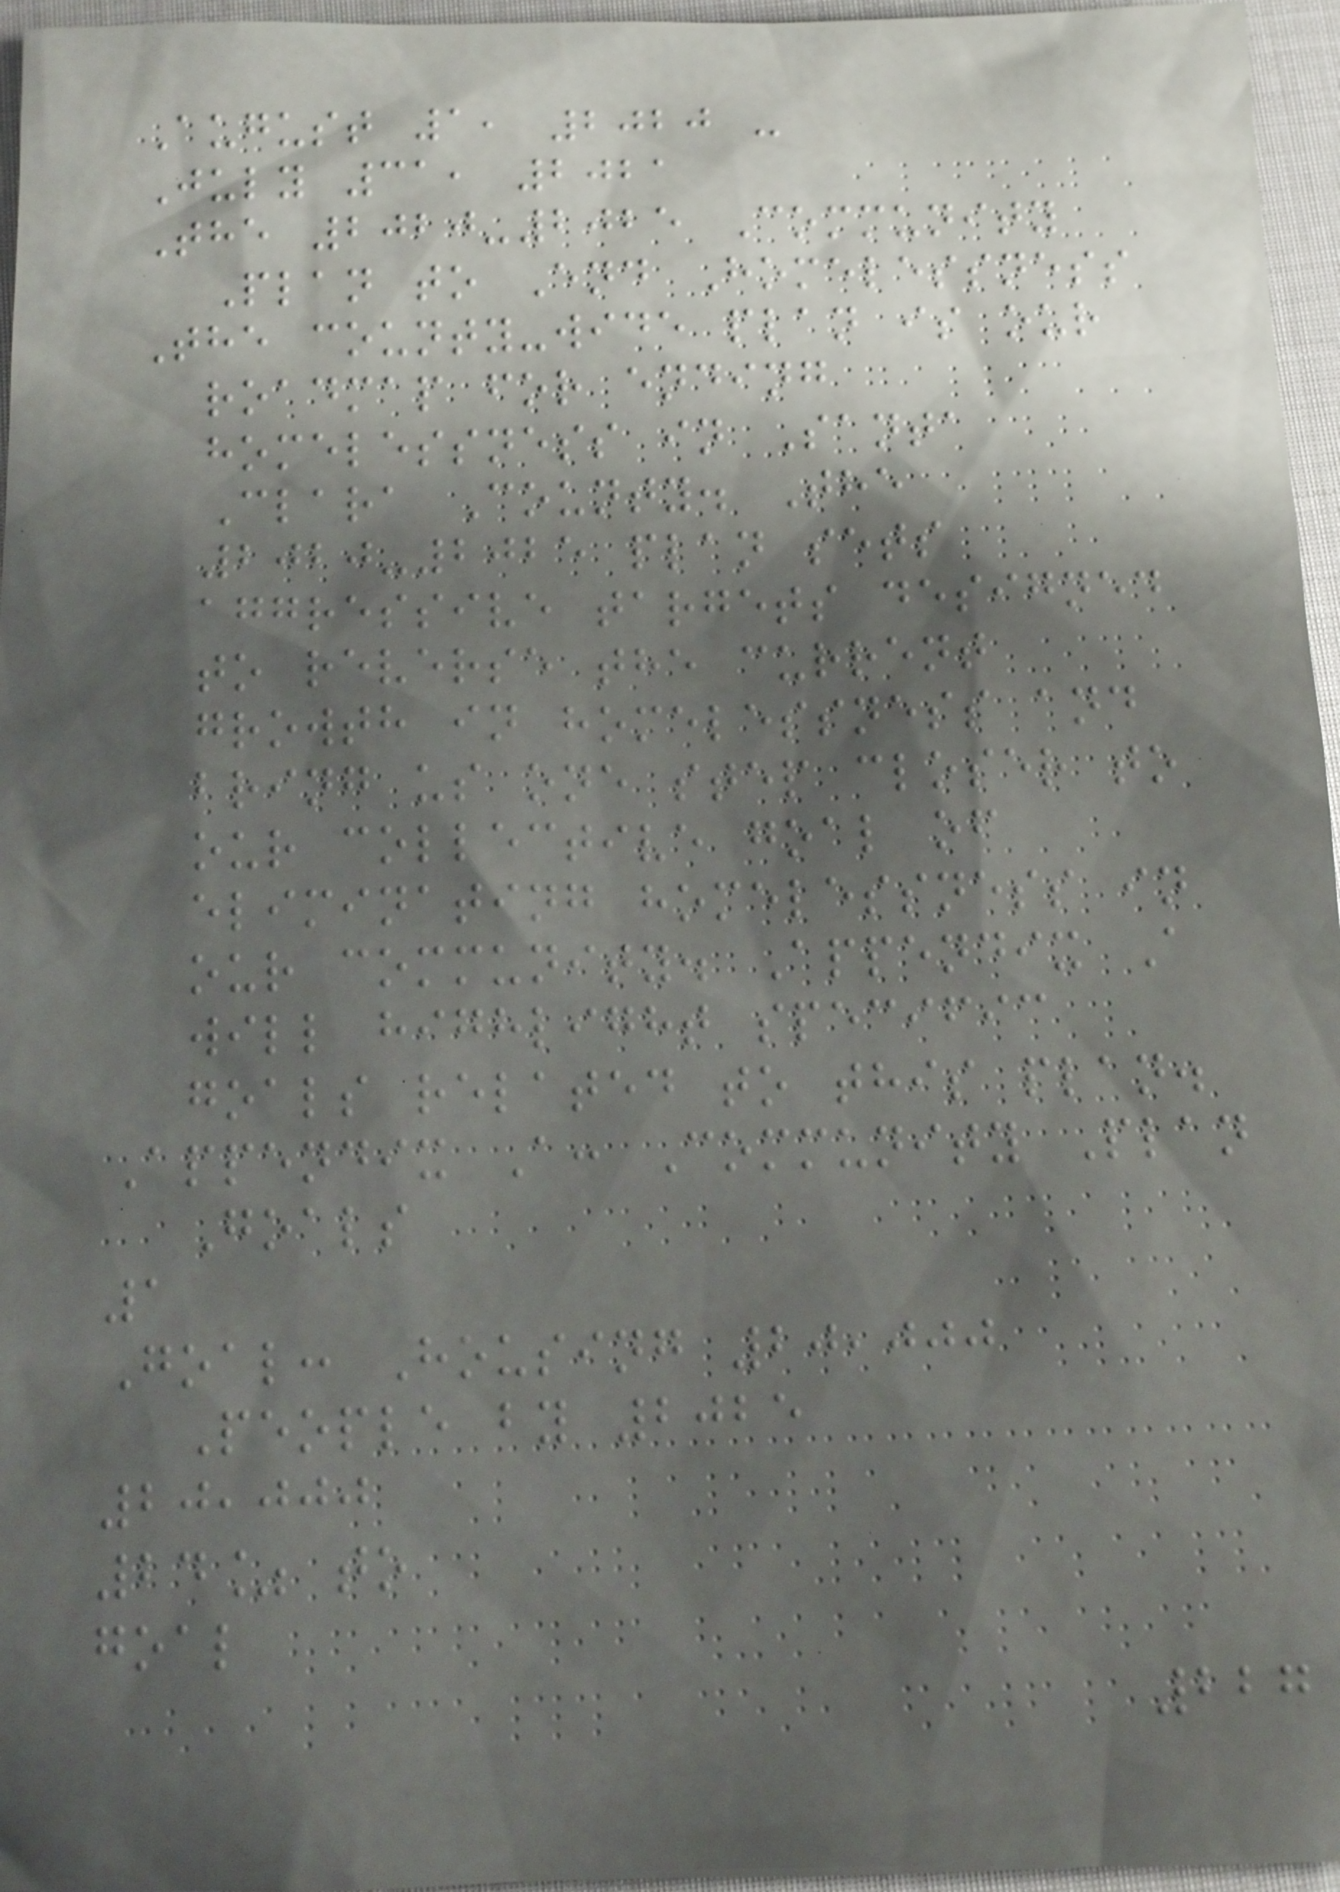August 1, 2020 -
July 31, 2021
The 2020-2025 Community
Plan to End Homelessness
The county-wide plan is our
roadmap for ending
homelessness in Santa
Clara County. The
2020-2025 plan sets
aggressive targets designed
to reverse the current
growth in homelessness and
bring us one step closer to
our collective goal of
eliminating homelessness in
our community. Appendix A
will highlight specific
goals related to this plan.
Appendix A: Community Plan
Goals
1
Goal: Housing 20,000
People by 2025
20,000
24% to
goal
227
